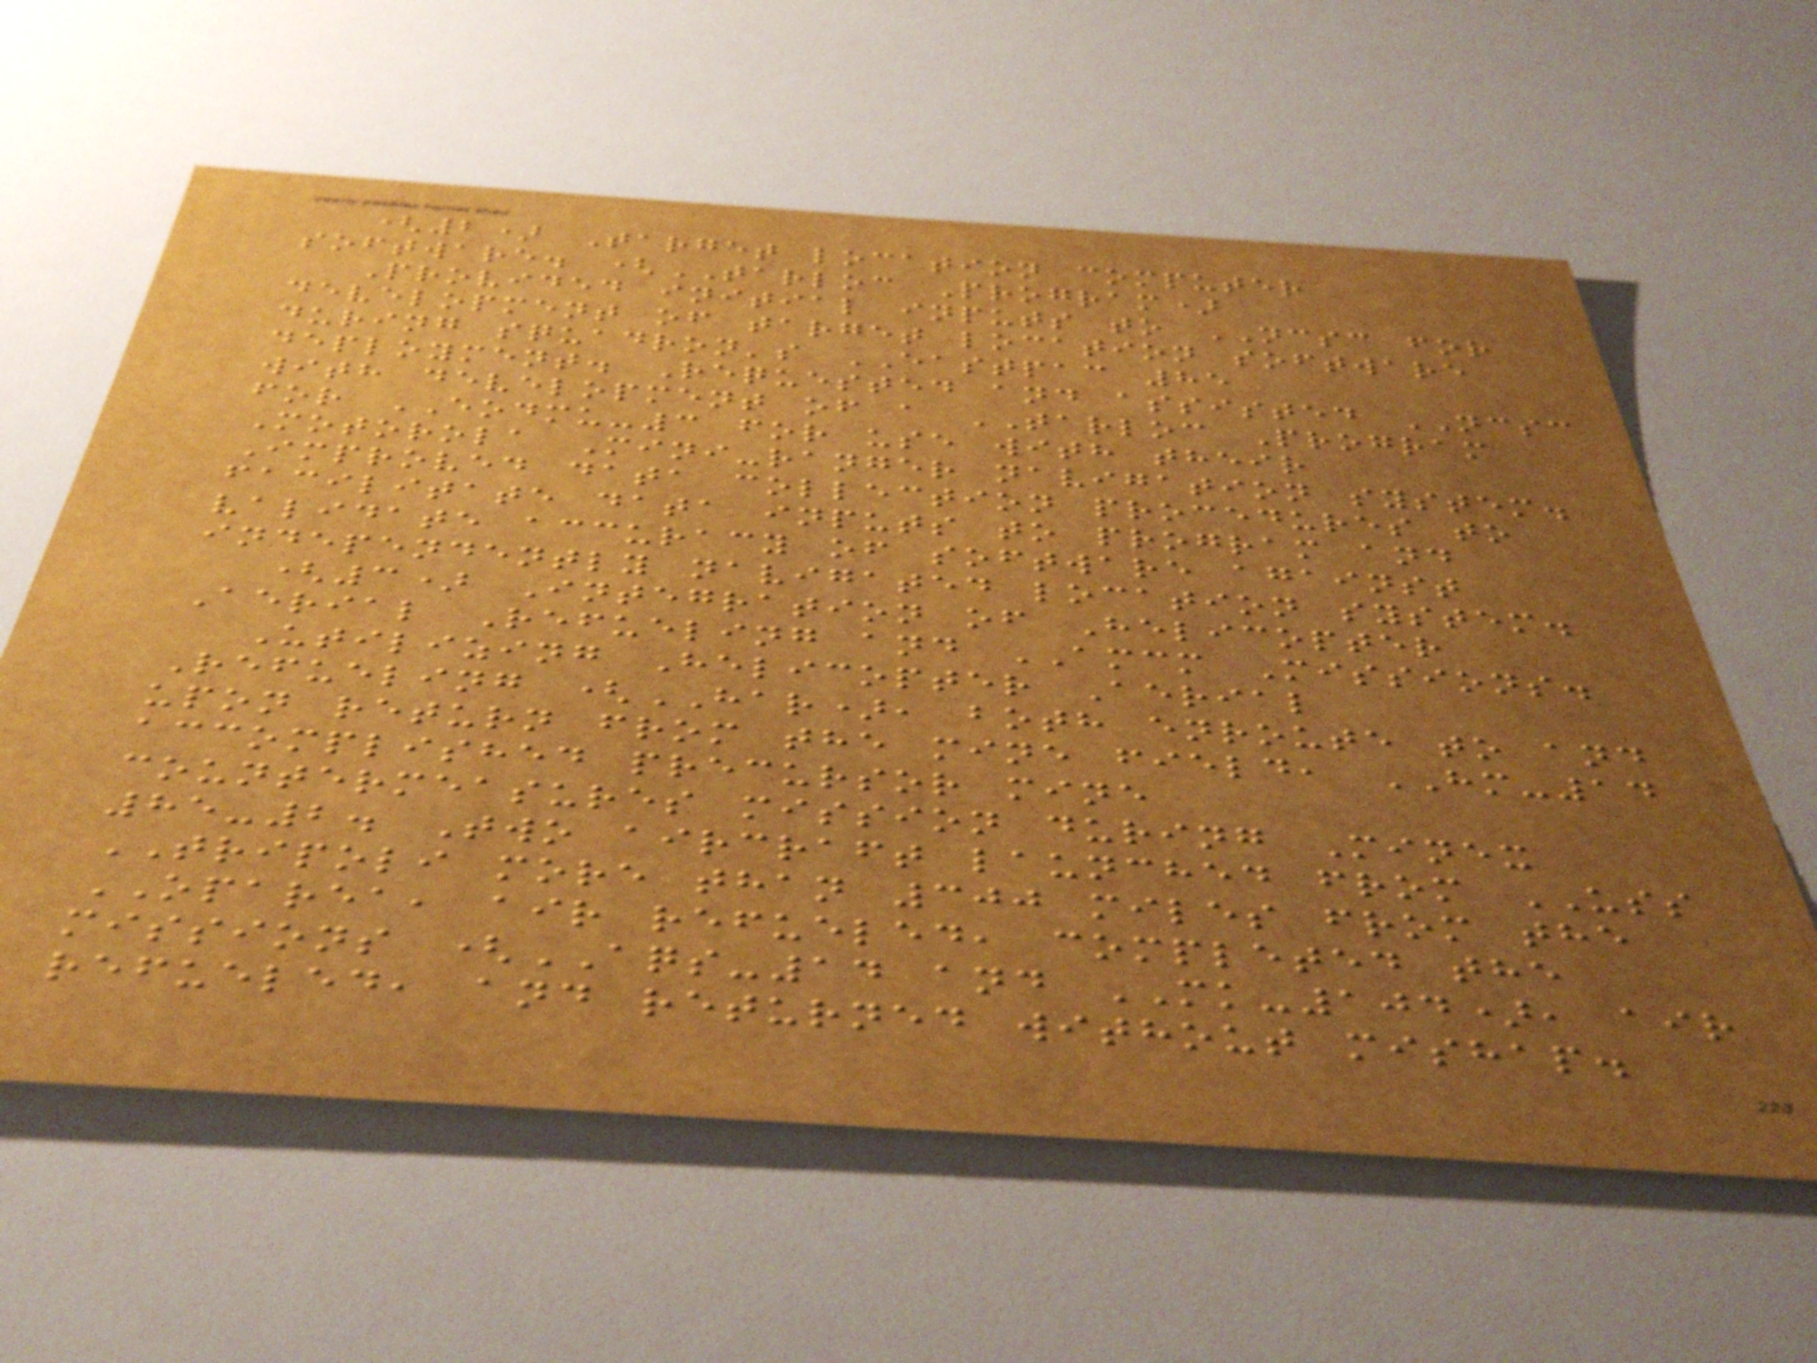(2) Target location computer
software. (TARLOC Program)
Provided initial inputs to NCSC for
development of target location software
during squadron's EASTPAC 85
deployment. Requested and assisted NCSC
with development of a TARLOC Program
for EODMU-3 for use with their
Motorola Mini-ranger navigation system.
Improved data collection procedures to
facilitate data inputs to program and
validate accuracy of software against
independently navigated location system.
(3) Integration of Helicopter
Aerial Refueling and AMCM Missions.
Utilizing Helicopter Aerial
Refueling (HAR), both enroute to and
upon return from the mine field, HM-14
accomplished precursor mine
countermeasures mission during Minex
85-2. Two aircraft launched from USS
TRIPOLI more than 300 miles from the
OPAREA, air refueled, completed the
missions (AQS-14 and MK-104), air
refueled, and returned without mishap.
